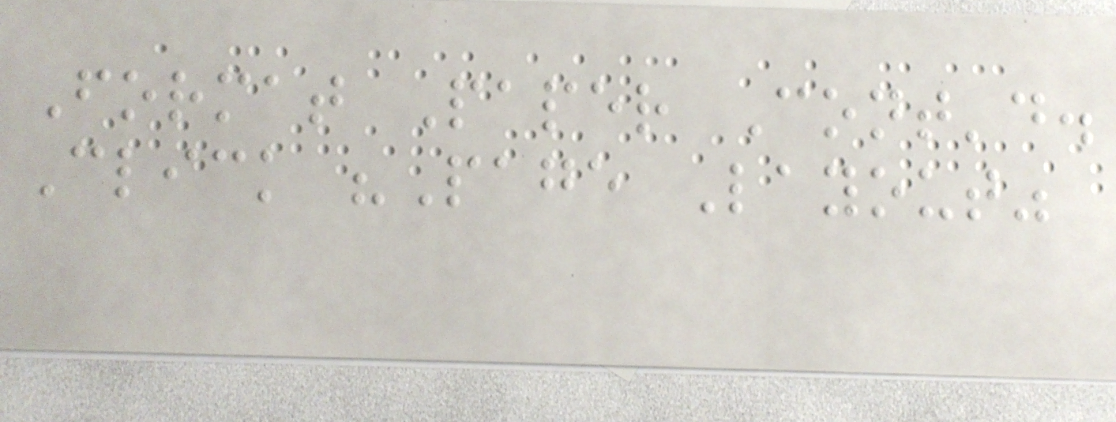Format Paper Cont'd.
Click "Page Layout"
